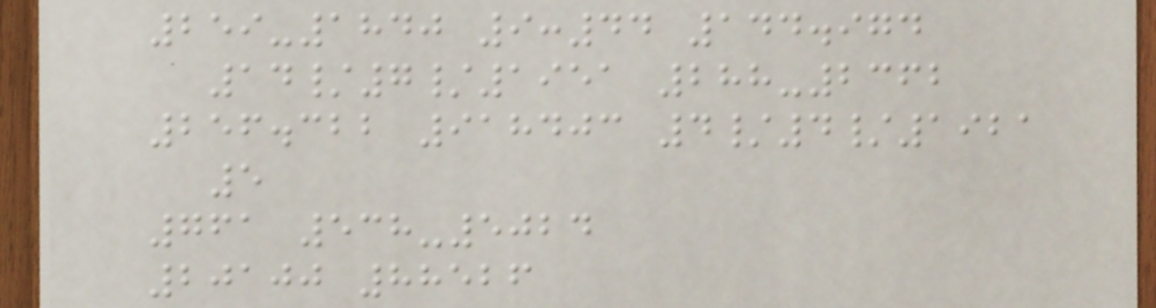259-1840 9:44 144.974
14/7/1951 288-2362
256.322 918403 4/4/1921
5
761 538-5024
20100 88526
